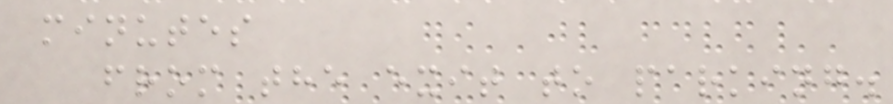minutes
from the exit to parking.
